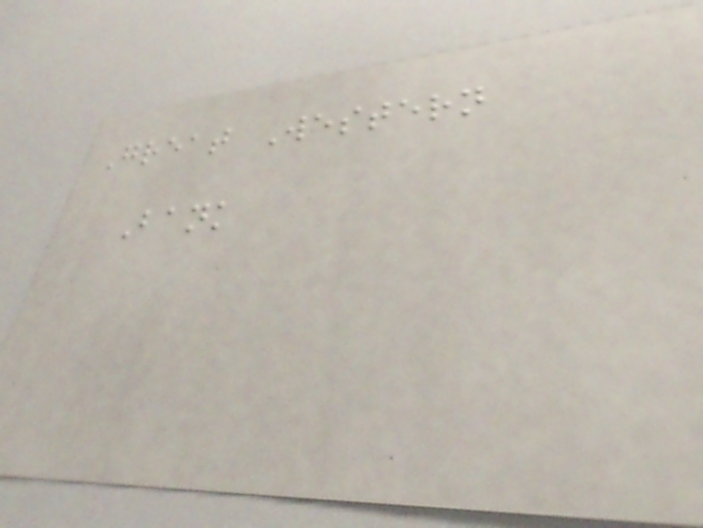Great Western
Bank
